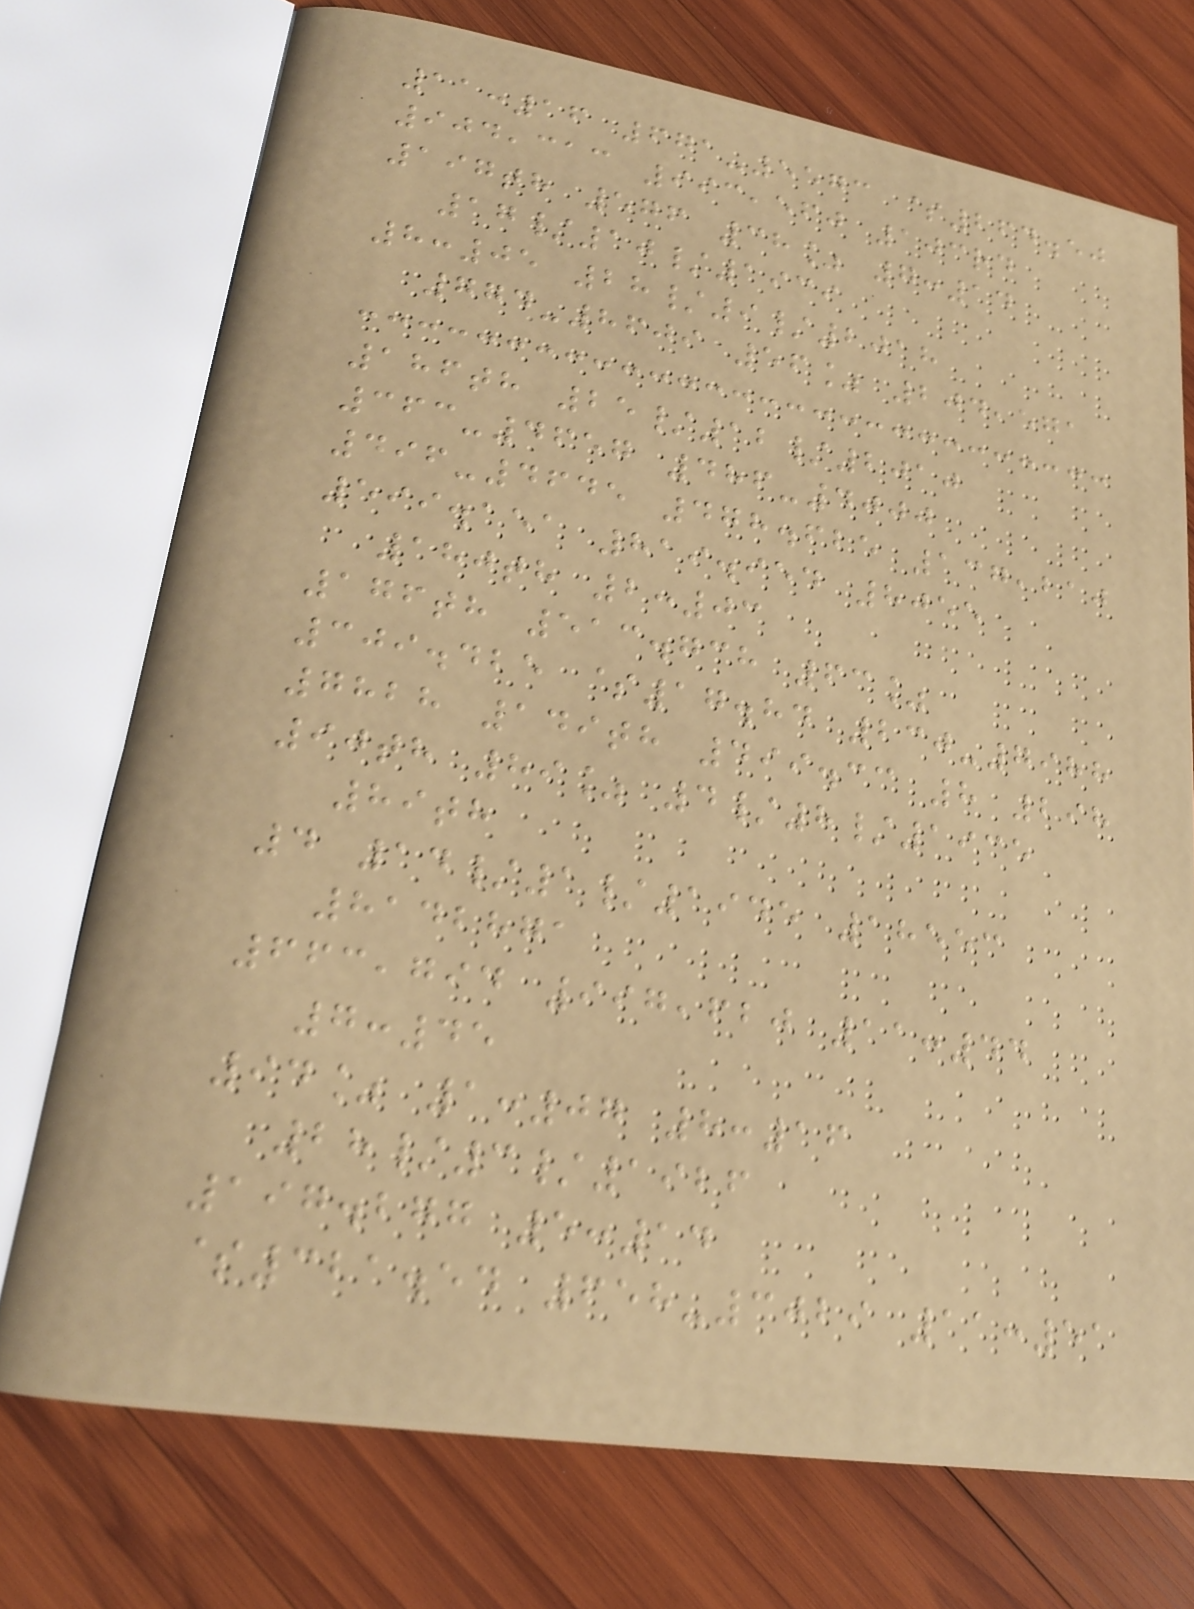11:16 671-5573 $264.50
904,313 993,560 103rd
197th 576 38% 7:14
17/10/1939
8:05 28/9/2018
774-8609 56% 204,571
186th 25/12/2010
363-4657 486-4000
496-4645 478.625 137,210
599.151 819.954 8055
180th 2:03
176th 513.738 63%
309.425 $17.84 230-7988
7828 149th 499.33 8 298
90th 89% 4/8/1935
89th
4 14/1/1945 18553
8142871
663,794 997,620 11:44
7:45
94% 1:07 8:16
28/3/1926
197.277 5:14
$321.54 658-3029 11:51
